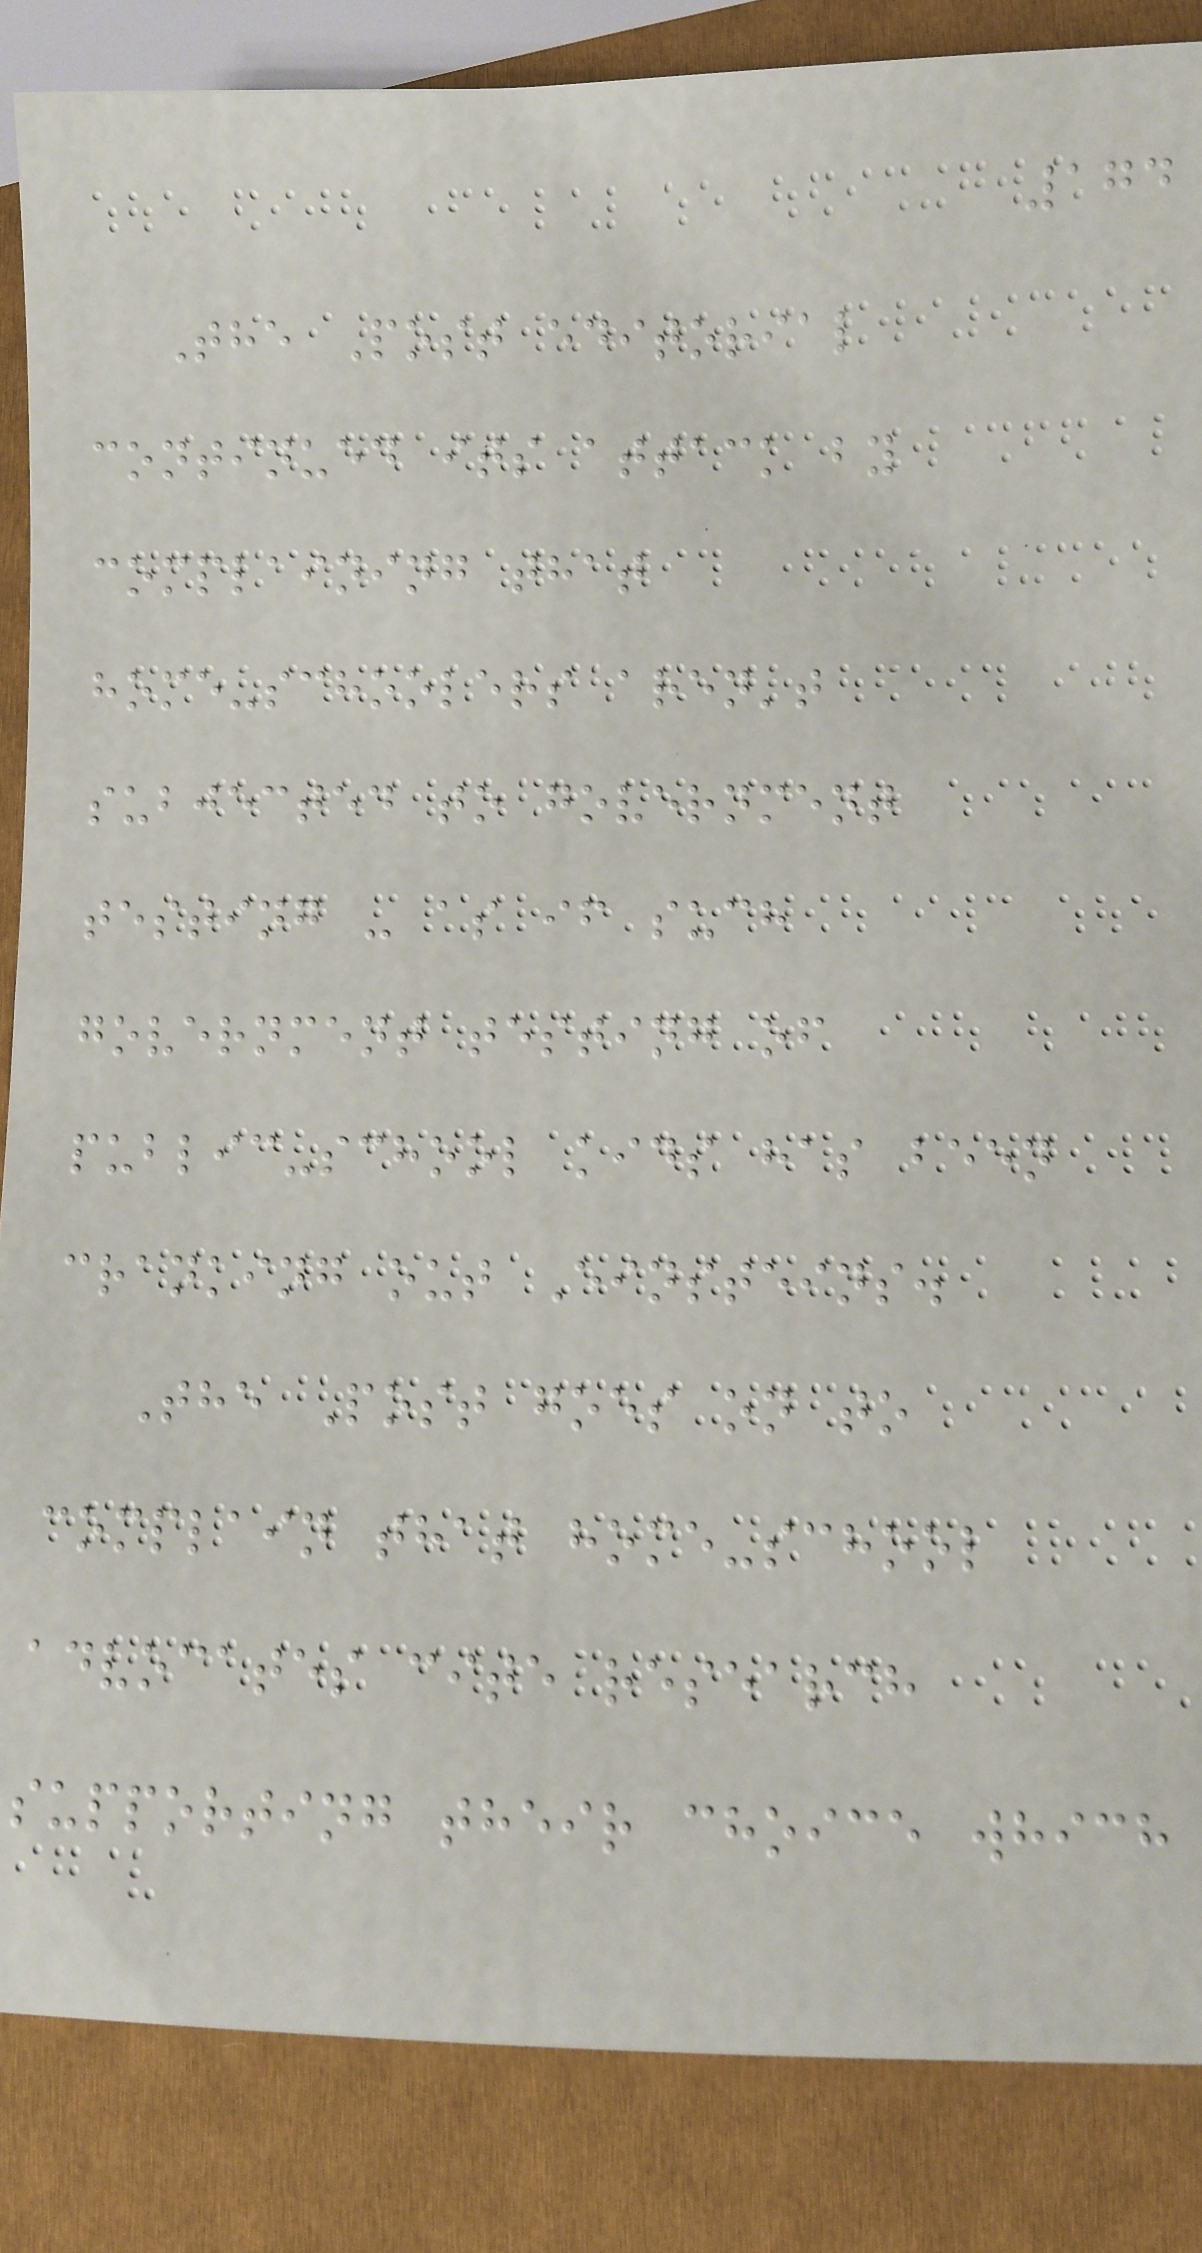174
The Post editorial
continued its attack by
complaining that
home-schoolers aren't
subjected to government
testing - as if such
government testing of
public-school kids has been
cranking out Einsteins.
The Post goes on to
complain that home-school
advocates cite research
supporting their choice which
